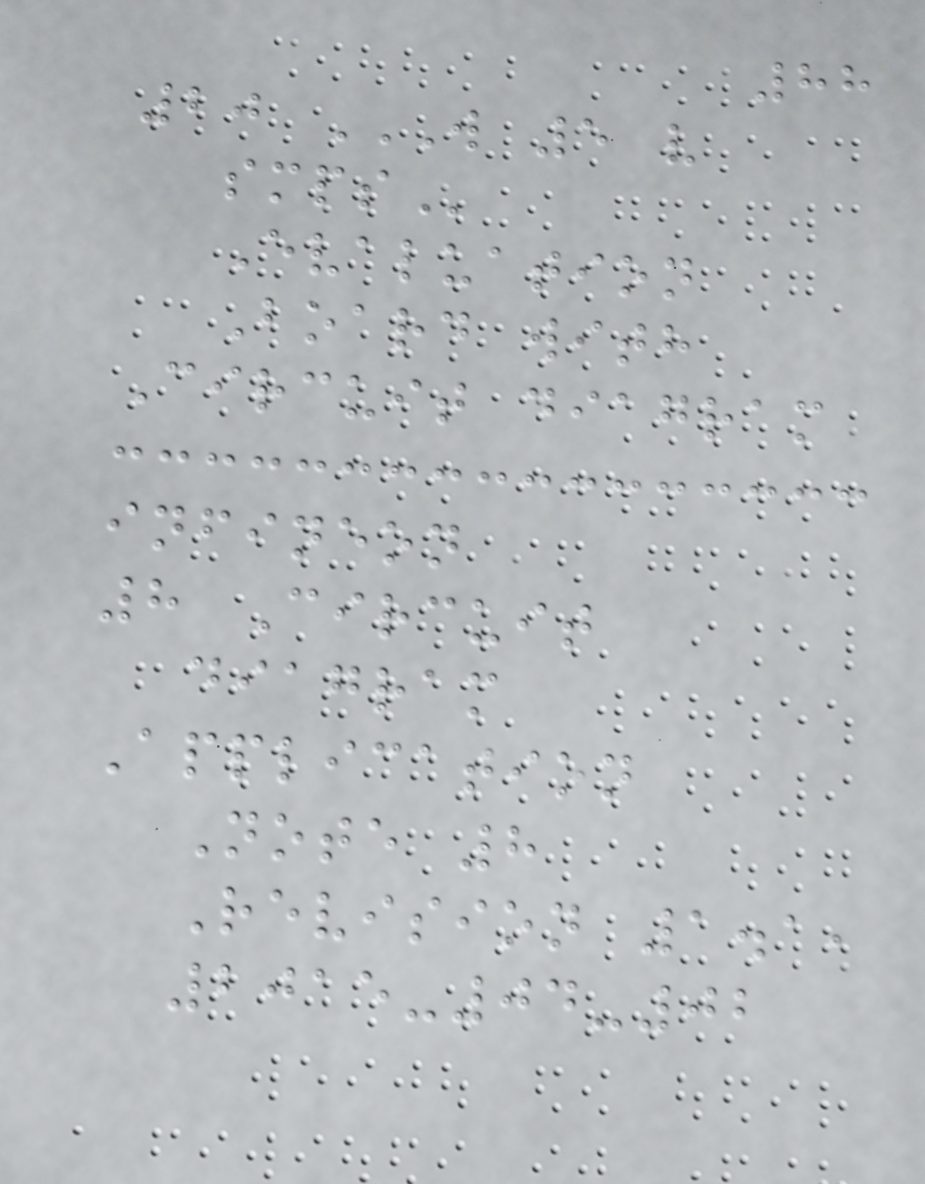88
20 W 5 V
SMPS
Evaluation
Board with
Circuit diagram
infineon
8 Circuit
diagram
Application
Note 8
Revision 1.1,
2015-04-02
